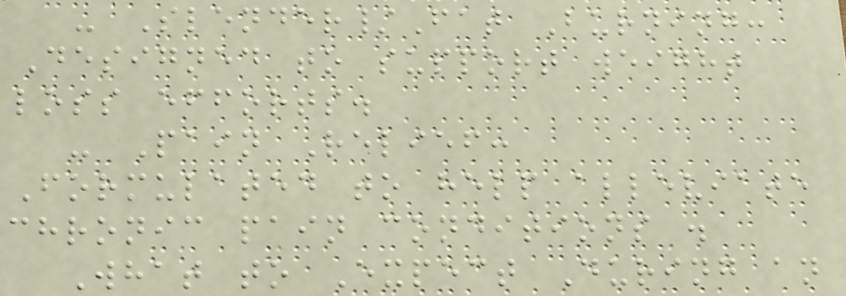- Slender/Fat Burning:
Designed to support weight
loss efforts.
- Pain Relief:
Formulated to help alleviate
chronic pain conditions .
What to Expect During an
